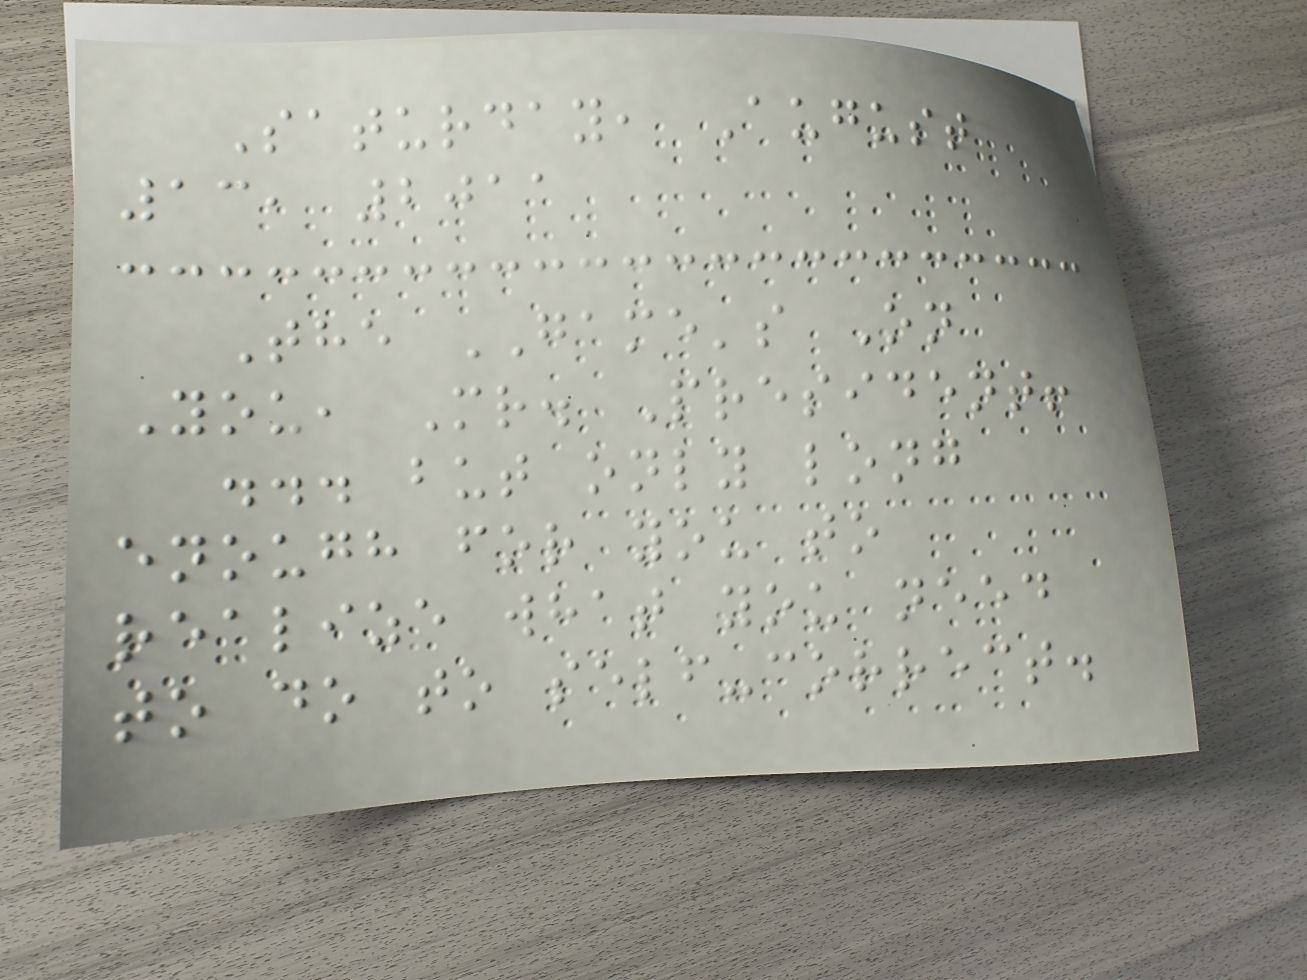Saturday, August
13, 2011
The GAME's On
You, Mr. President!
... but only long
enough for you to
realize what you need
to do to self-correct.
